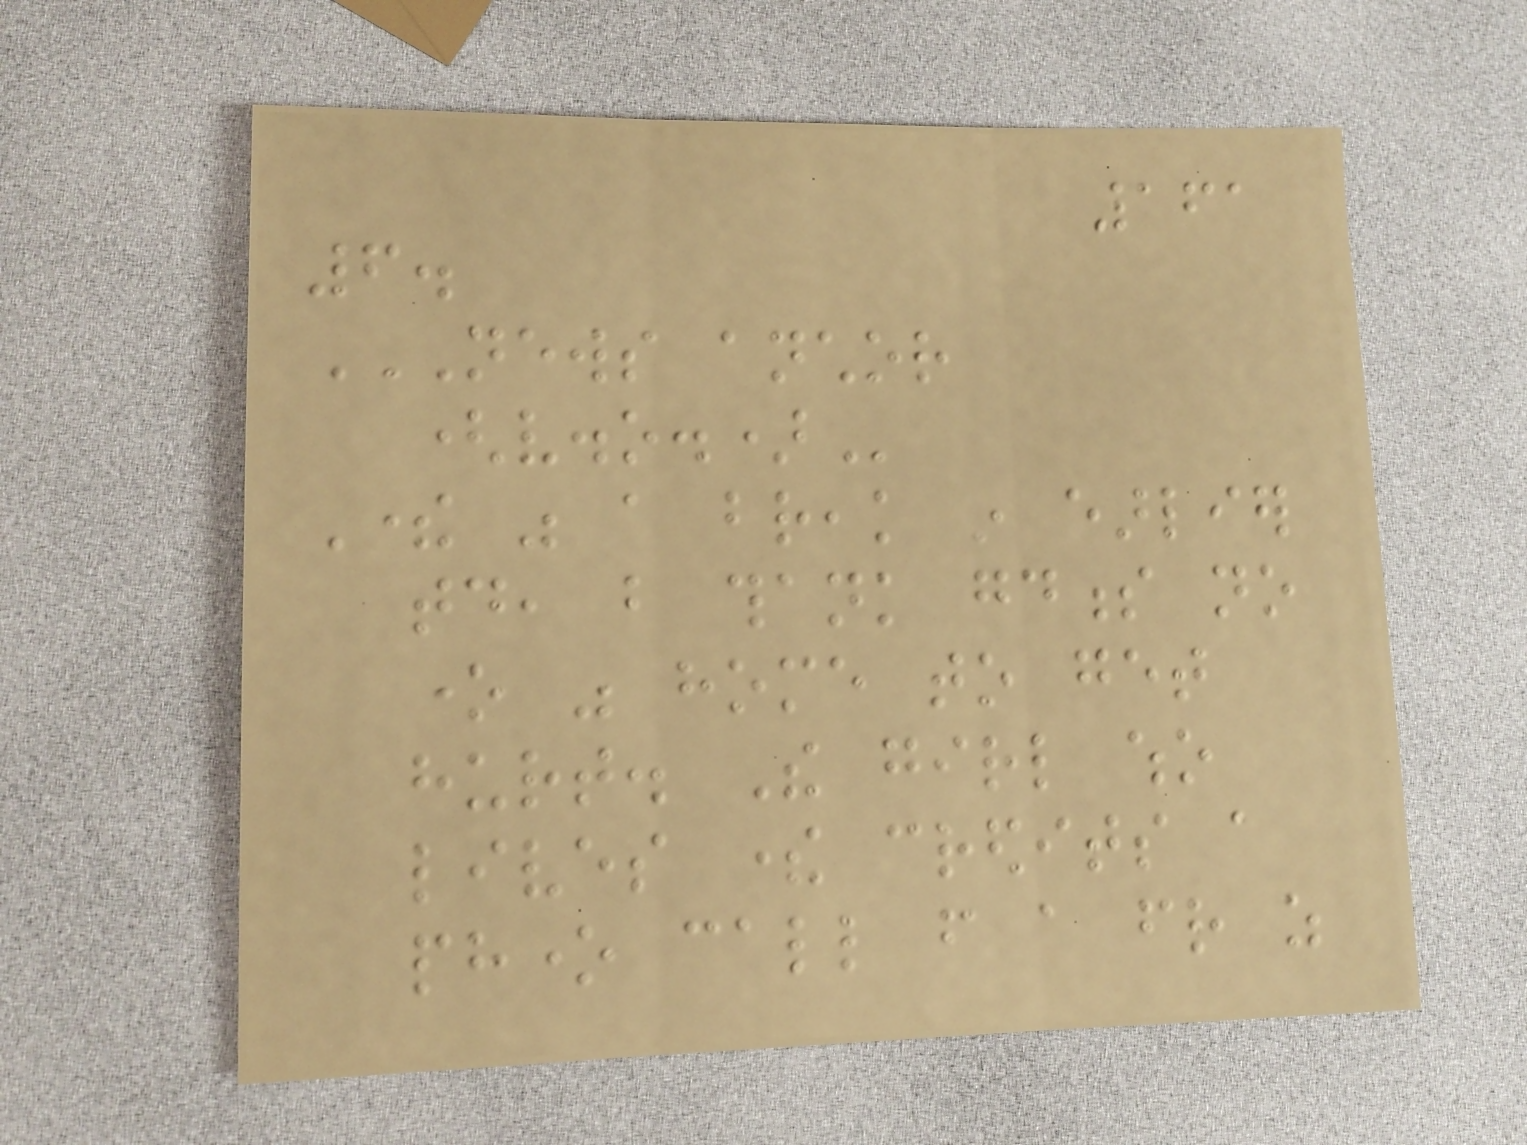161
6.
NEWS ANCHOR
(V.O.)
There was a break in earlier
today, but thank goodness no
one was home to get
hurt. The girl who
lives there credits a
phone call from a friend as
